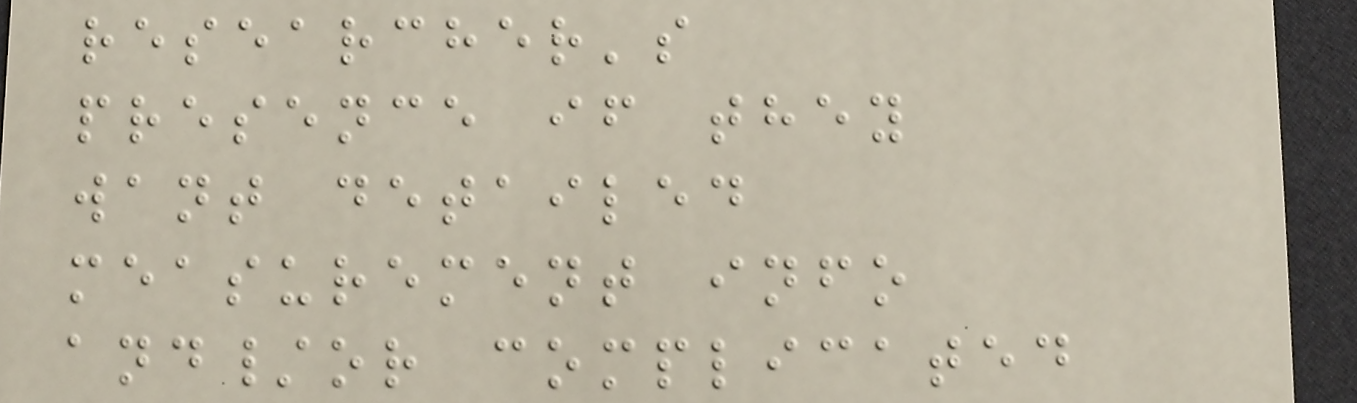researcher's
presence if they
want detailed
measurement info
and/or complicated
